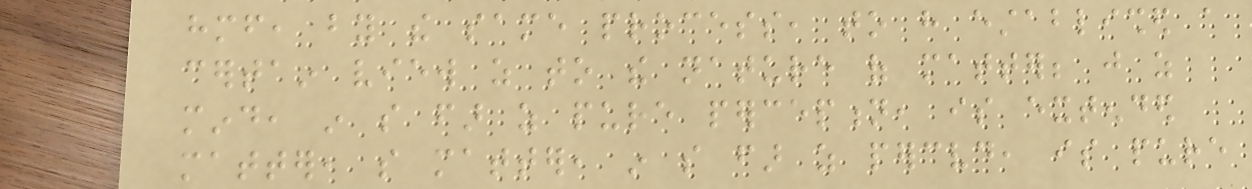himself, by the same process, to have established a
certain view as to the nature of matter; just as
mind, in so far as pure perception, is extended
matter, so matter, in so far as perceived, is pure
